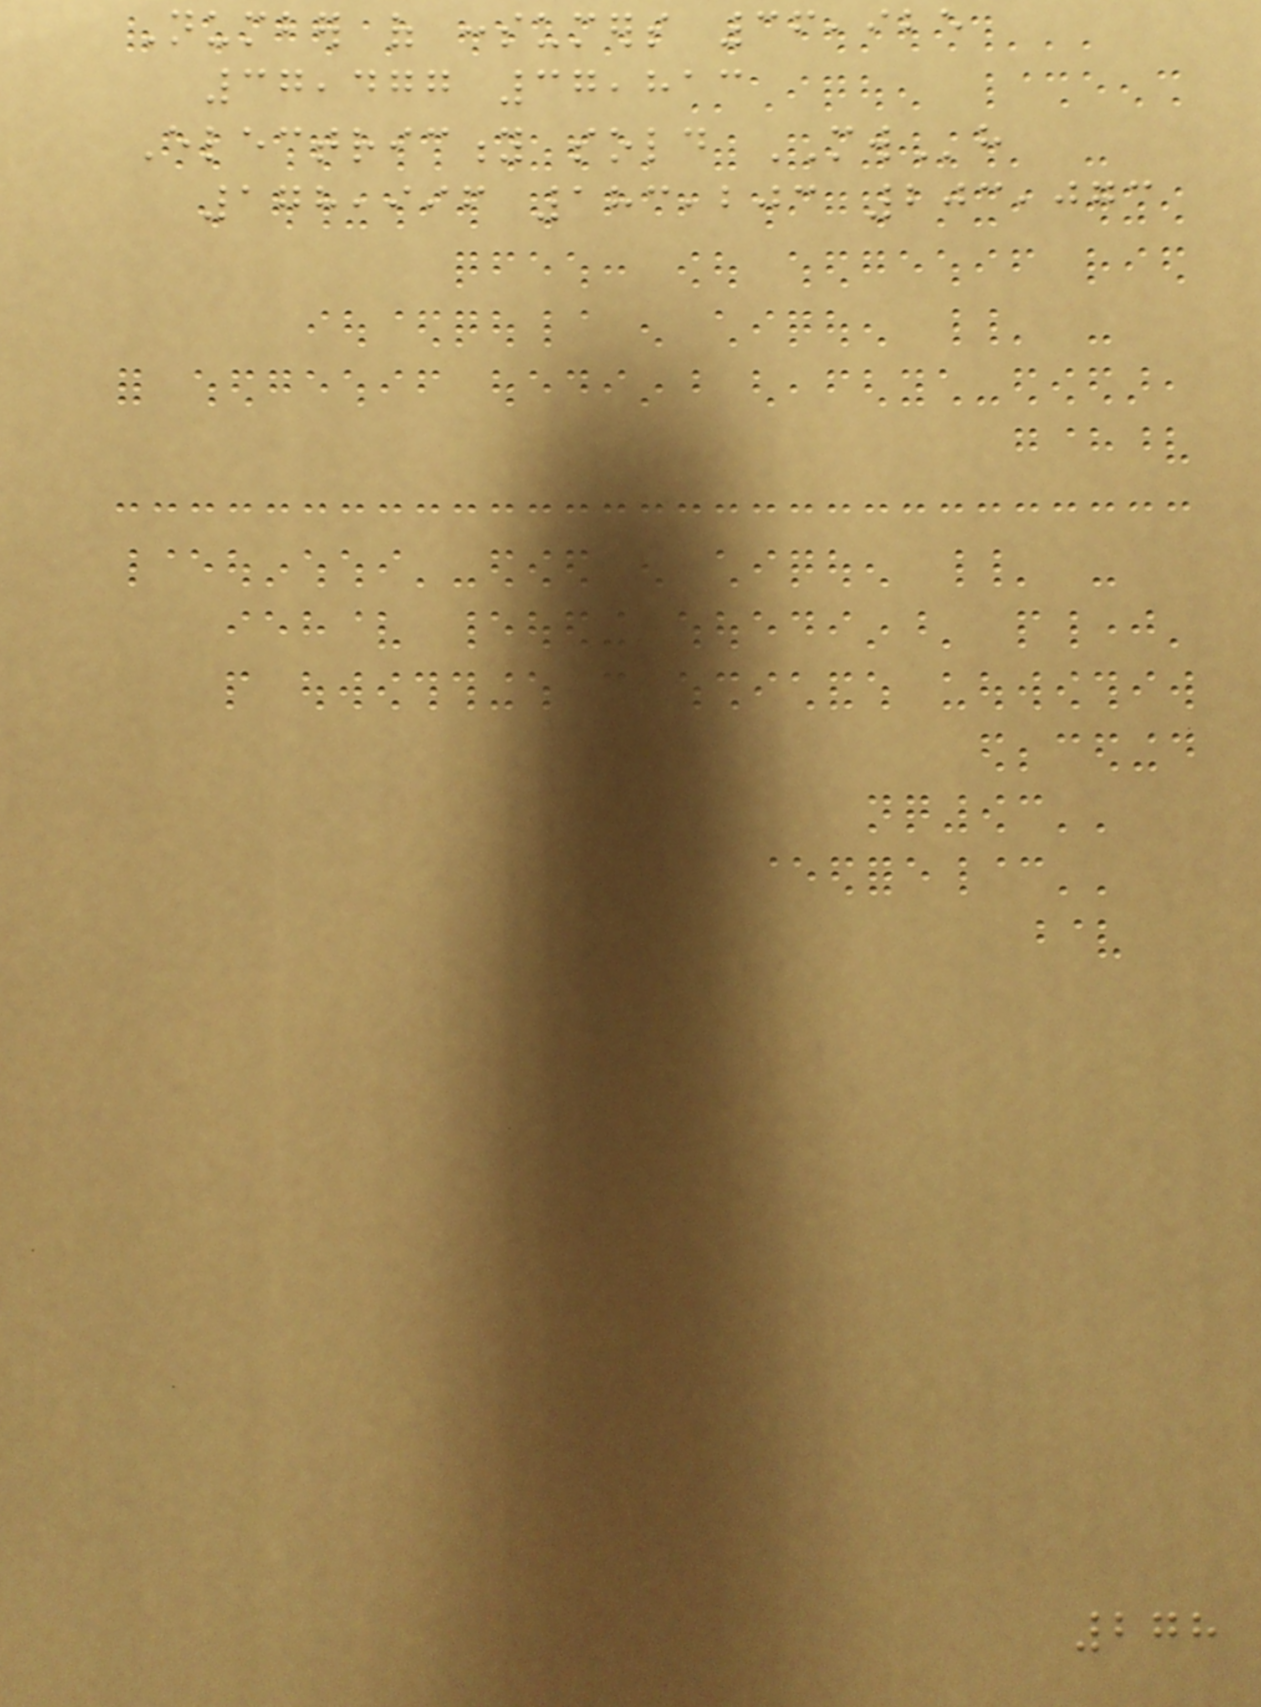Number of consumers 36,925
37,477 37,813
Electricity sold MWh
178,996 183,203 203,073
278
